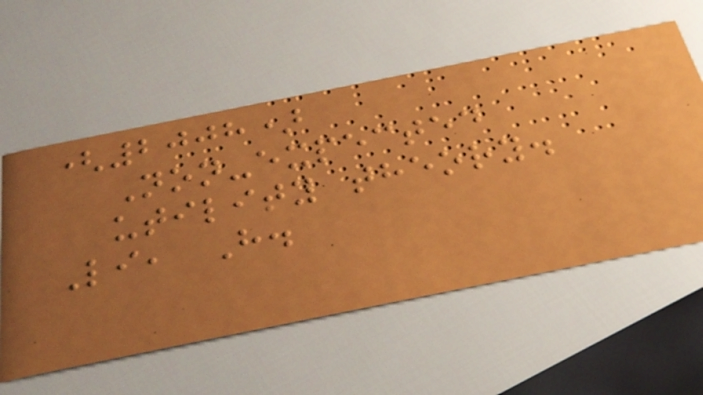(2008)
Non-expected
utility theory.
Li, H.
